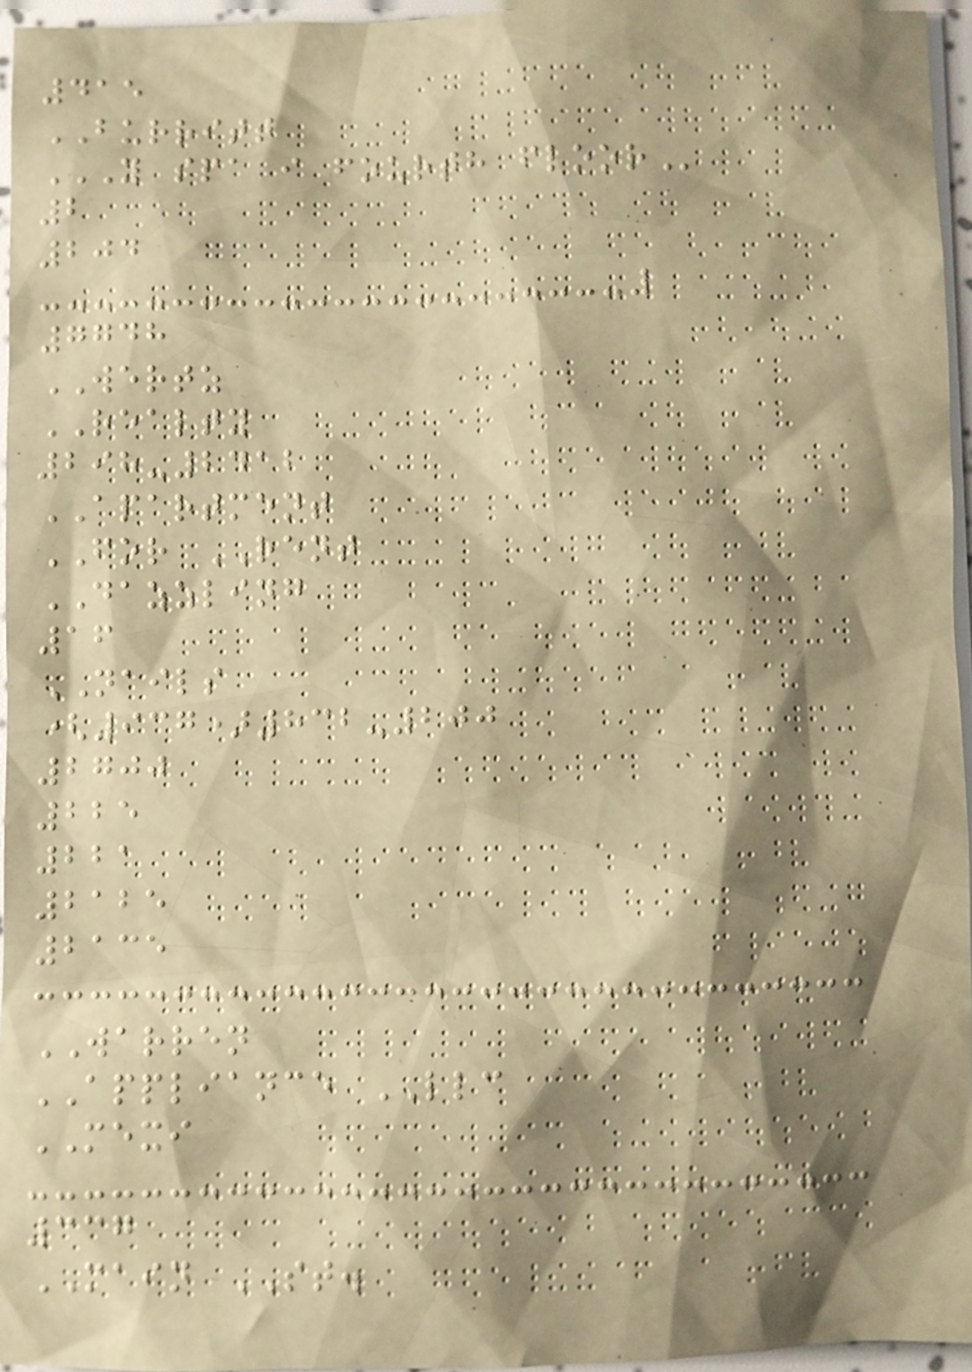415
BURRITT
Y SPA I FOURTH FLOOR
2
204
7748
WERTZ
REALTY
298-2412
APARTMENT
FOR RENT
DAZZLING
16
NAILS
(937)832-200
2700
225
221
2125
2135
WARREN
APPLIANCE LLC
MEXI
337
MAIN ST.
